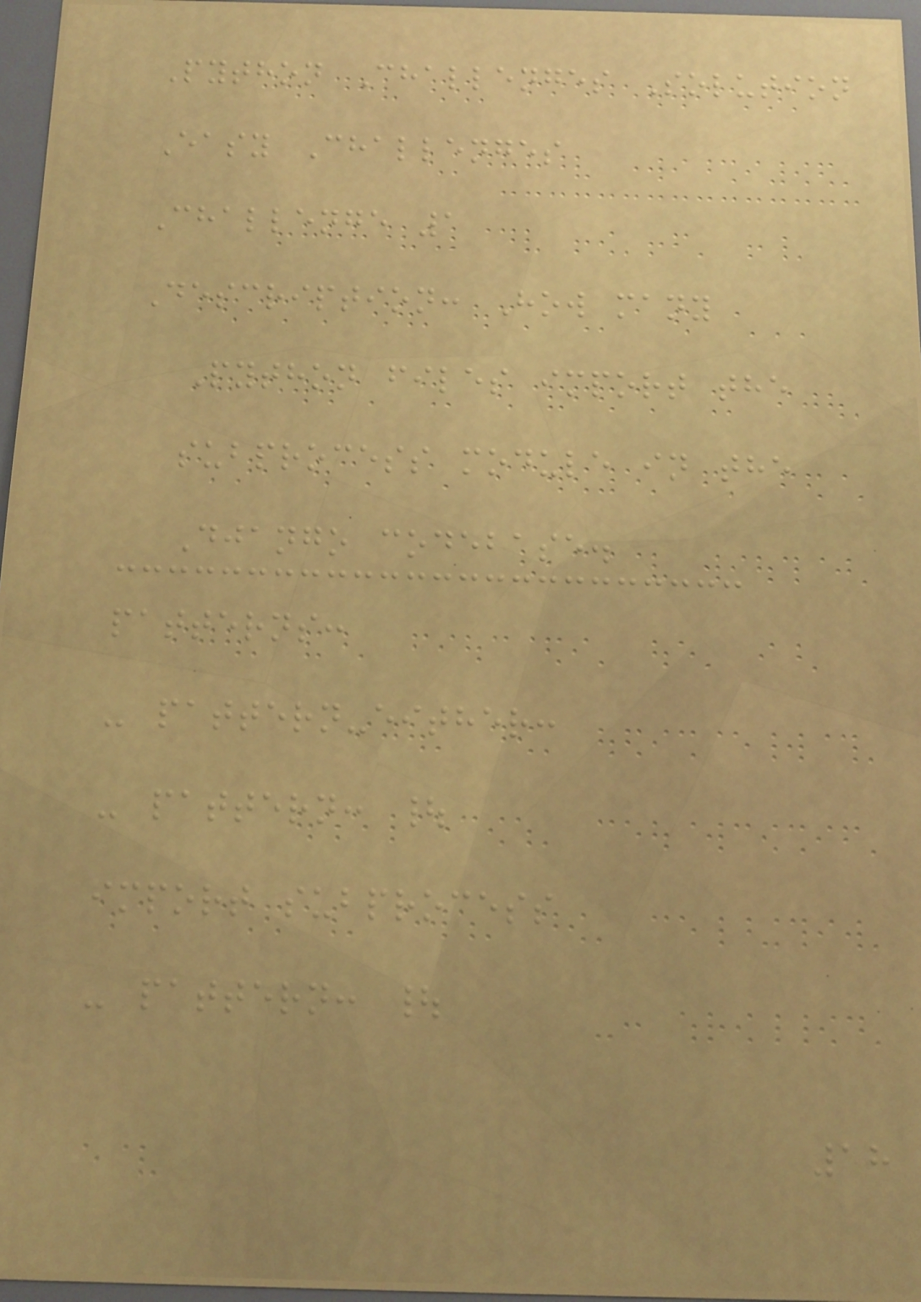Python Challenges Solution
Easy Challenges
Challenge 1
Description: How many
Python files import the
subprocess module in the
Django codebase.
patterns:
- pattern-either:
- pattern: |
import subprocess
- pattern: |
18
